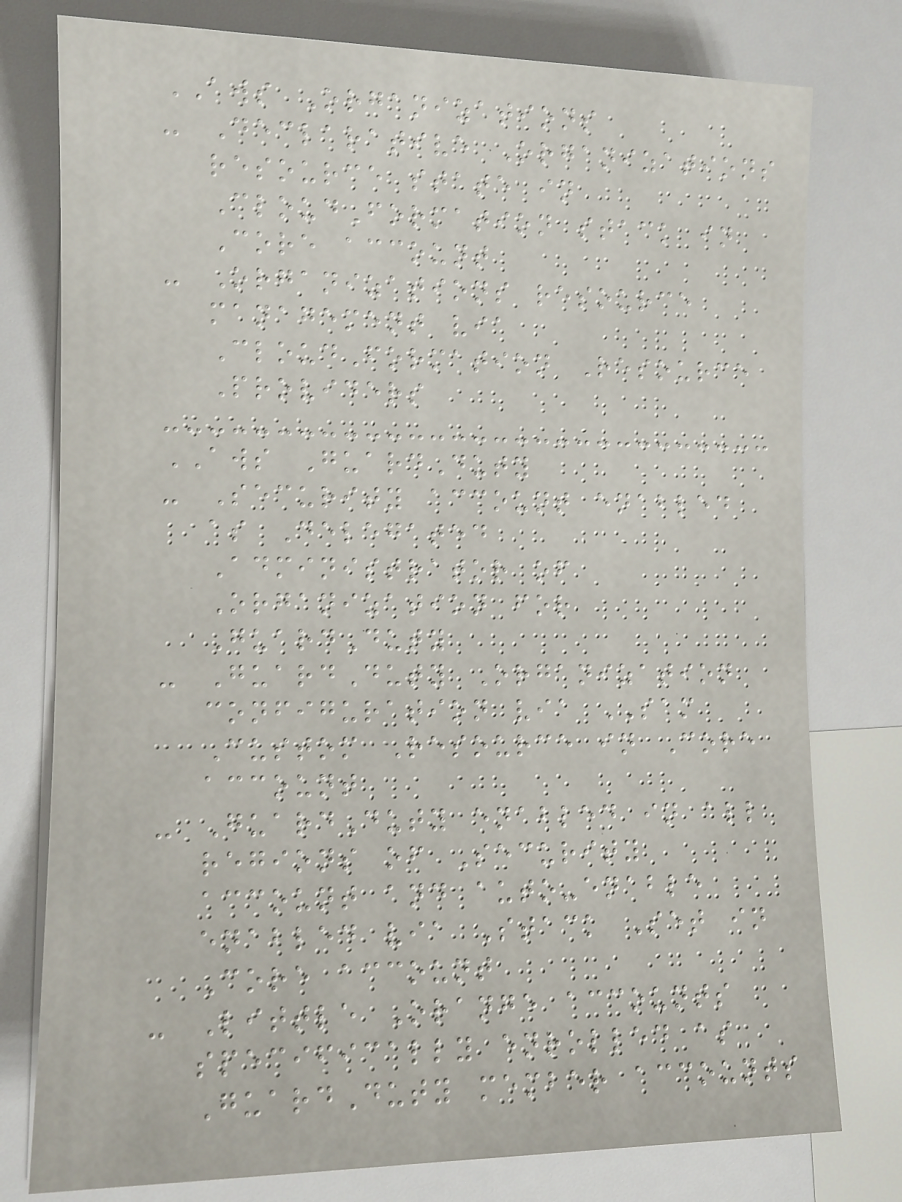AWS Organizations
- Declarative Organizations
resource state in
CloudFormation stack in
Core account
- Organizations resource
management via
CloudFormation Resource
Providers
AWS GuardDuty
- Security account enabled
as Delegated
Administrator of
Organization for
GuardDuty
- GuardDuty Organization
configuration via SAM
Custom Resource in Core
account
- GuardDuty enabled in all
regions of Security
account and auto-enable
enabled via Stack Set in
Core account
- Little Orange accounts
specifically enrolled as
GuardDuty member accounts
